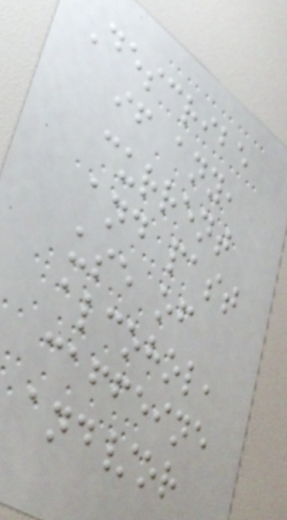Describe
if any,
current
and past
use of
alcohol,
caffeine
and/or
